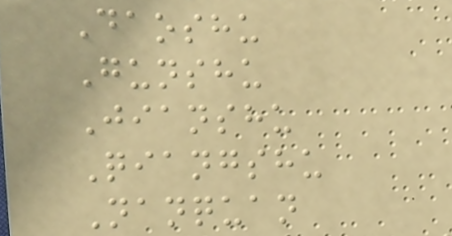Daoshu
Gunshu
Jianshu
Qiangshu
Nanquan
